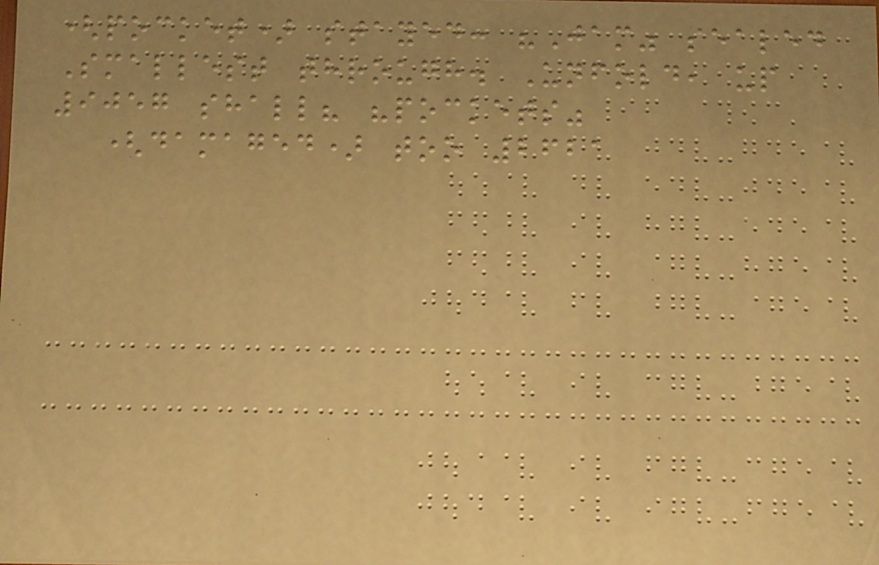(pocket) stayed: "Jam" sealed
Smallest through. Unfold, up
9057 shall? "pockets"
(damaged) too 2621
